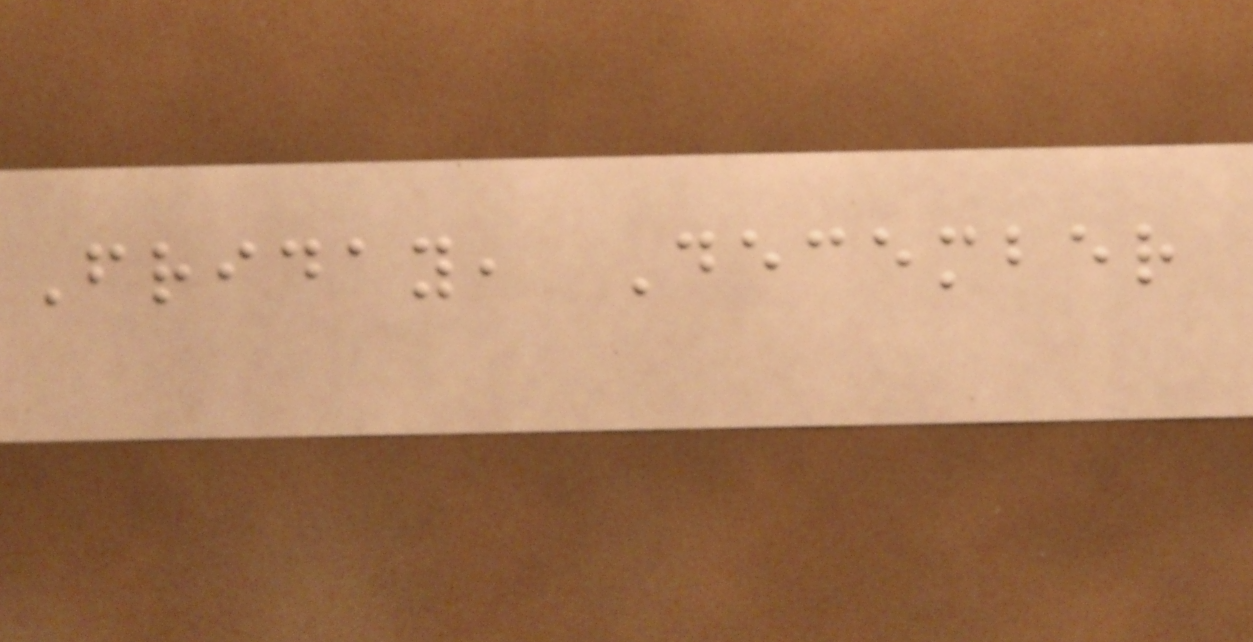Friday, December
